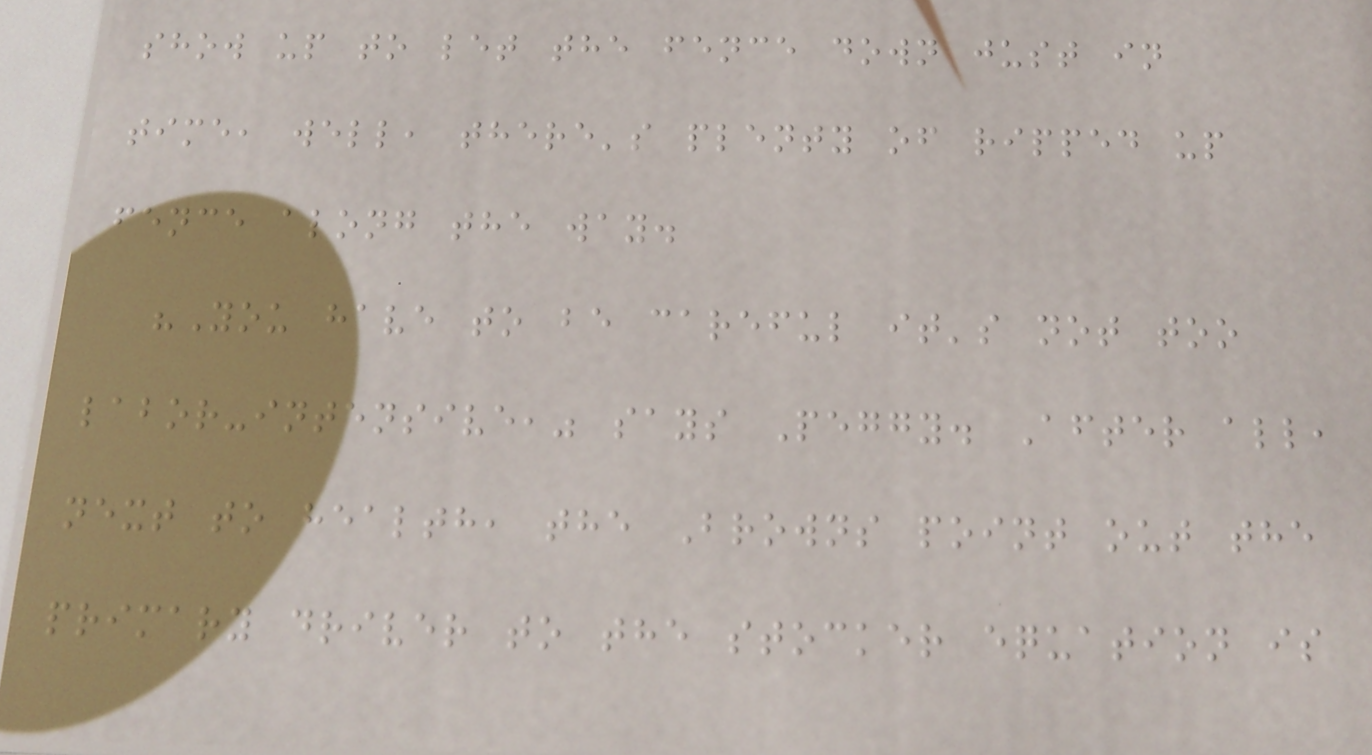show up to let the fence down just in
time, well, there's plenty of ripped up
fence along the way.
"You have to be careful it's not too
labor-intensive," says Peggy. After all,
next to health, the Browns point out the
primary driver to the stocker equation is
